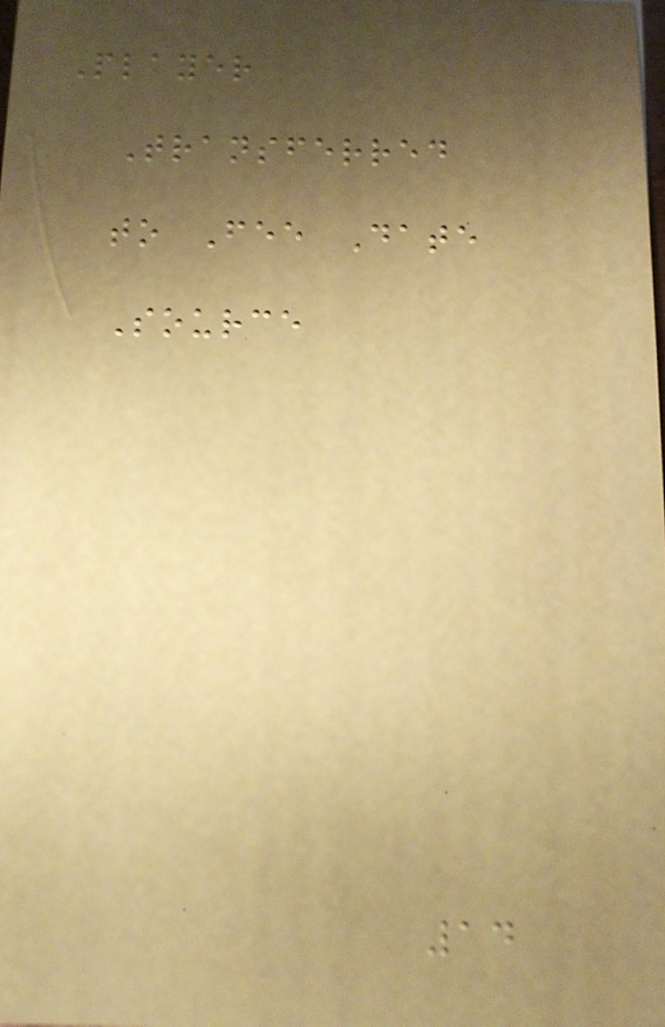Player
Transferred
to Fee Date
Source
14
